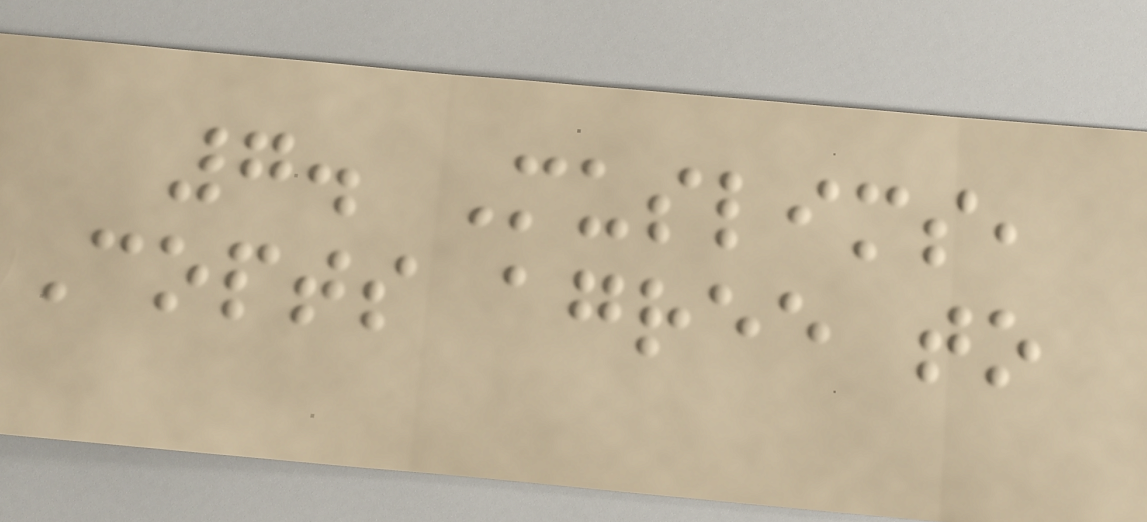7. Muslims,
Copts agree to
